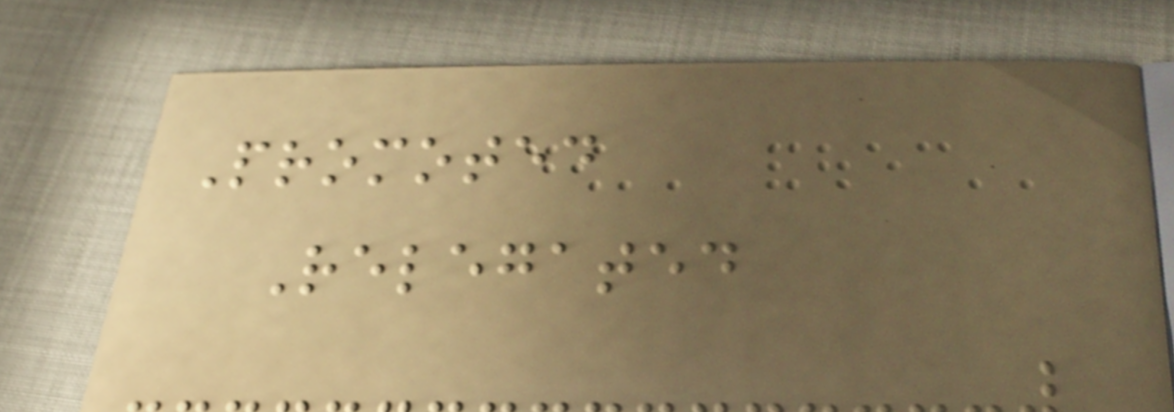Promoted
Relegated
